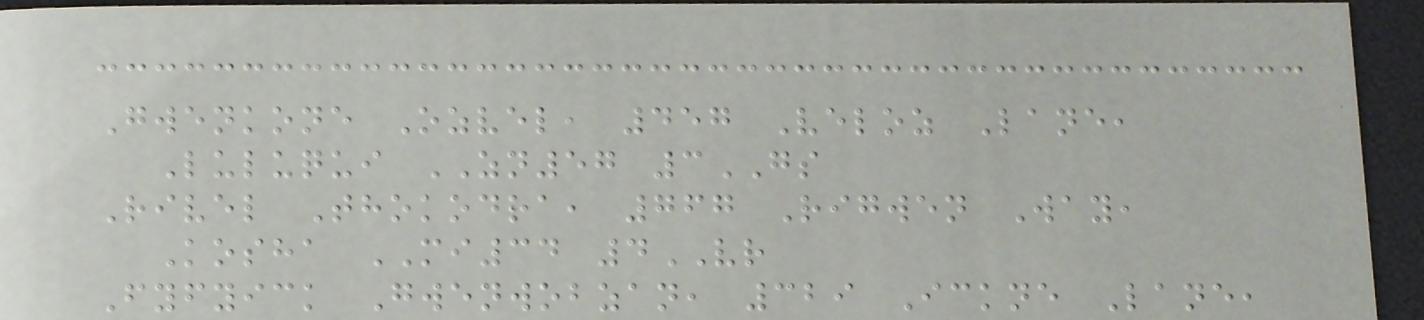Gwenkone Ozvel, 457 Veloz Lane,
Luluqui ZN57 3GS
Rivel Thokodra, 767 Rigwen Way,
Kosha MI34 4VR
Fyfyick Gwenwobzan, 329 Ickne Lane,
